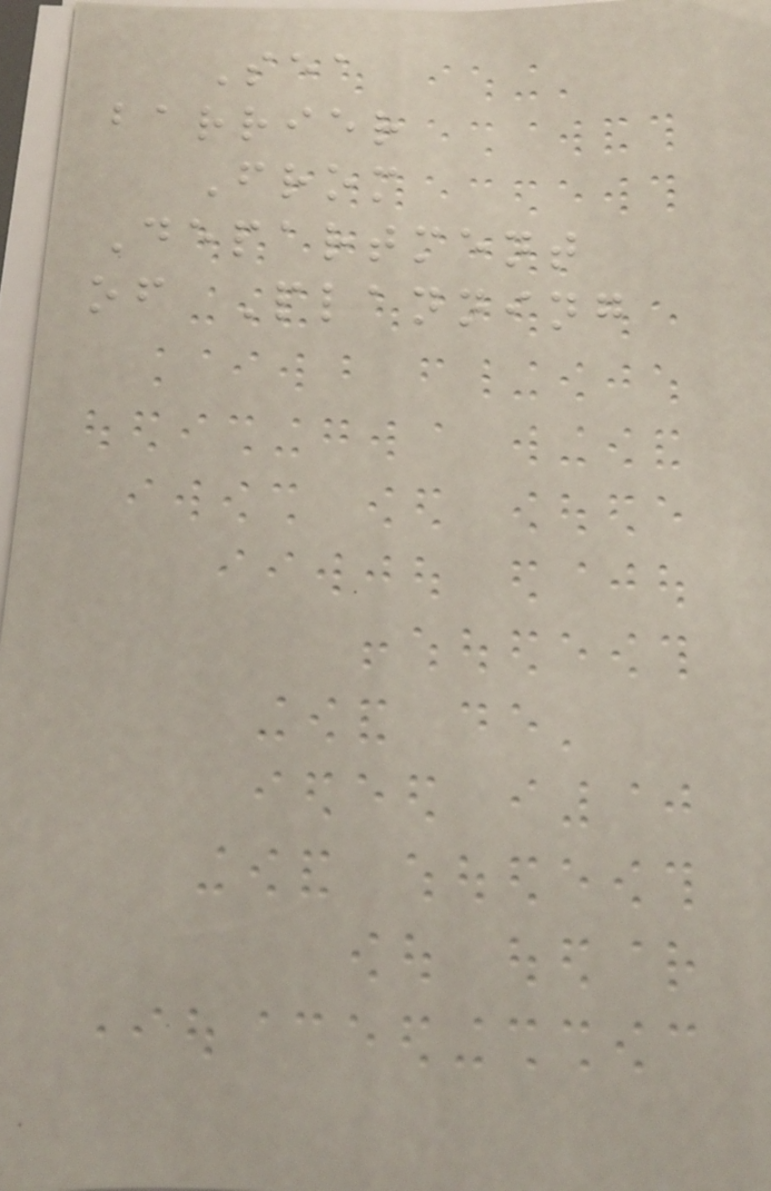Sea
barrier
From
Department
of Planning
